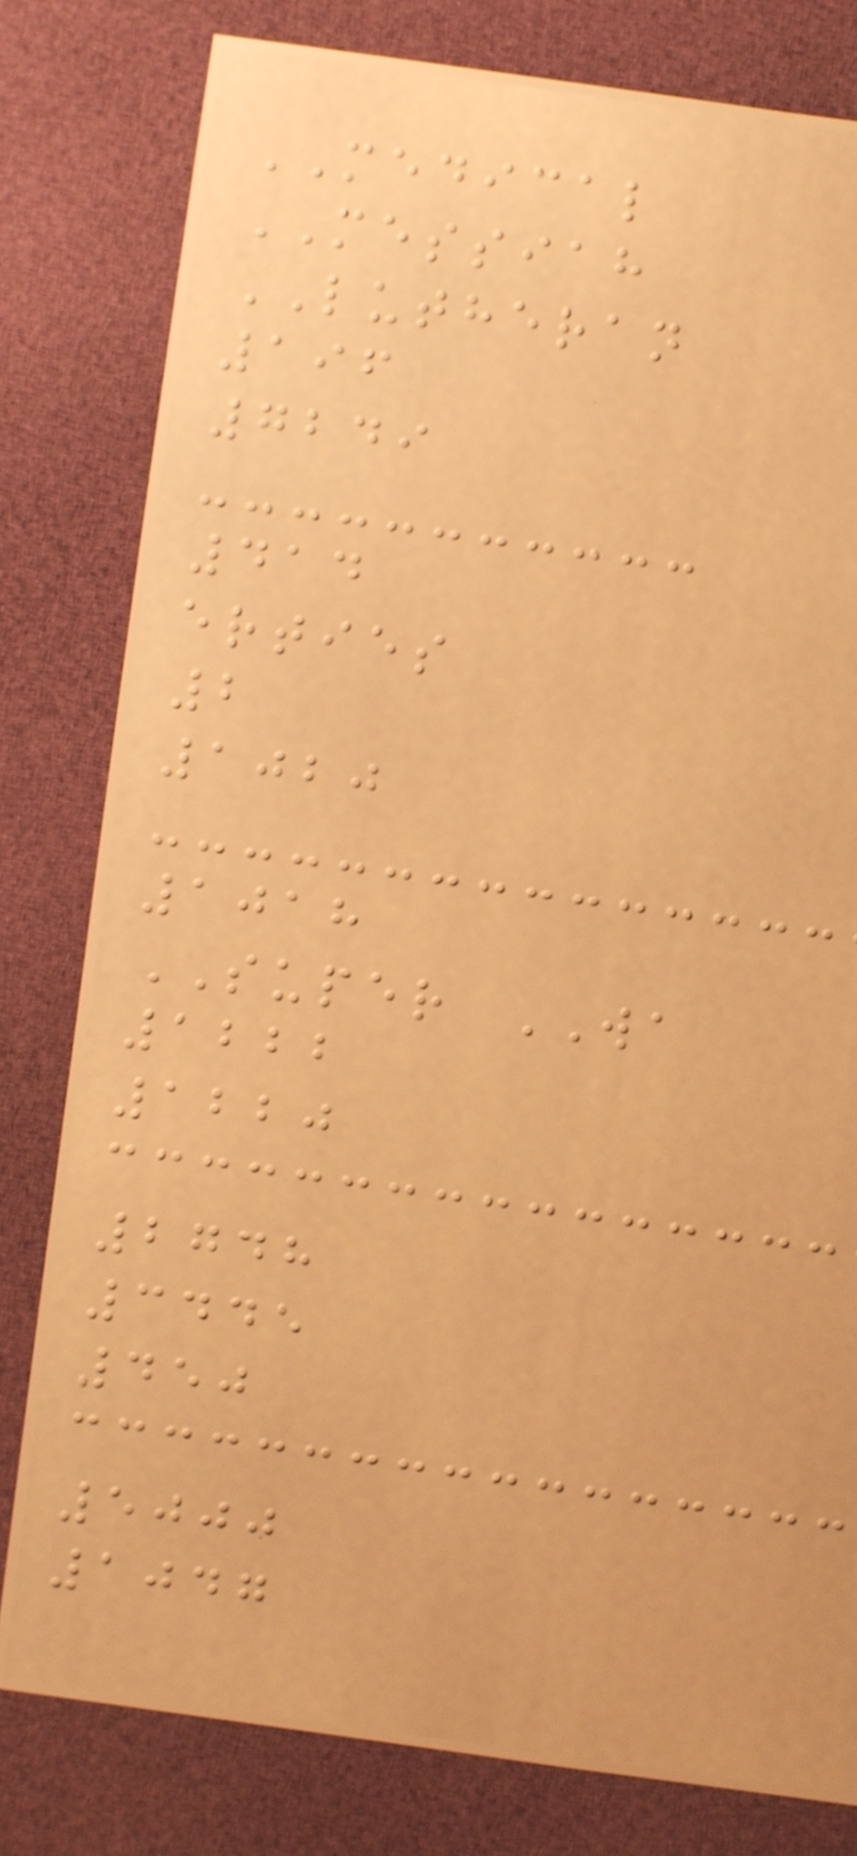MEDICAL
MESSIAH
LUTHERAN
196
7249
414
erties
2
1020
1018
SUPER WA
1222
1220
2748
3445
450
5000
1047
